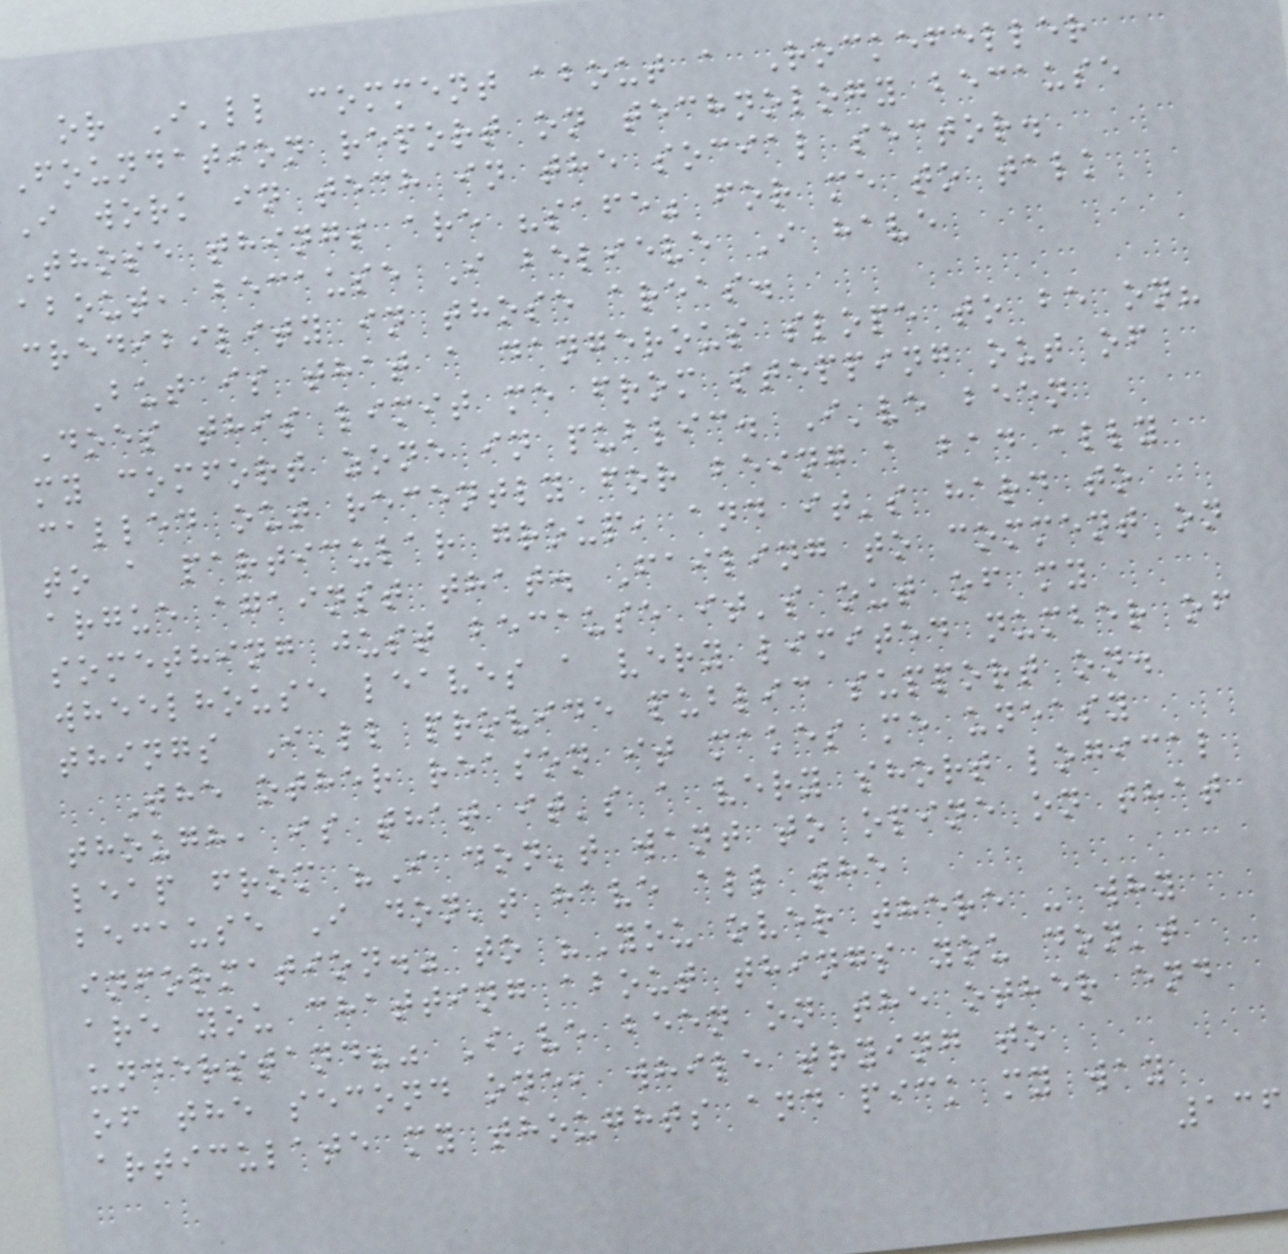or I'll comment about a Rockefeller
Foundation report on technology because
I work in tech in the social sector.
Those things are "safe" for me to talk
about, because I believe I have
credibility in those areas.
But is that a dangerous slope to be on?
Does this limit me from stepping out of
my comfort zone in public. I've been
called out recently for being a bad ally
to a particular group, and it's hard to
argue against that. Failing to comment on
something just because it's out of my
wheelhouse leaves a very limited number of
things I'll provide public support on.
The other reason it makes me uneasy
though, is that it's a very short logical
leap from "I don't want to opine on that
because I don't have all the
information." to "You over there - why
are you chatting about things you don't
understand?" I've been on the other end
of the second one, while trying to
articulate my thoughts and pick my way
136
